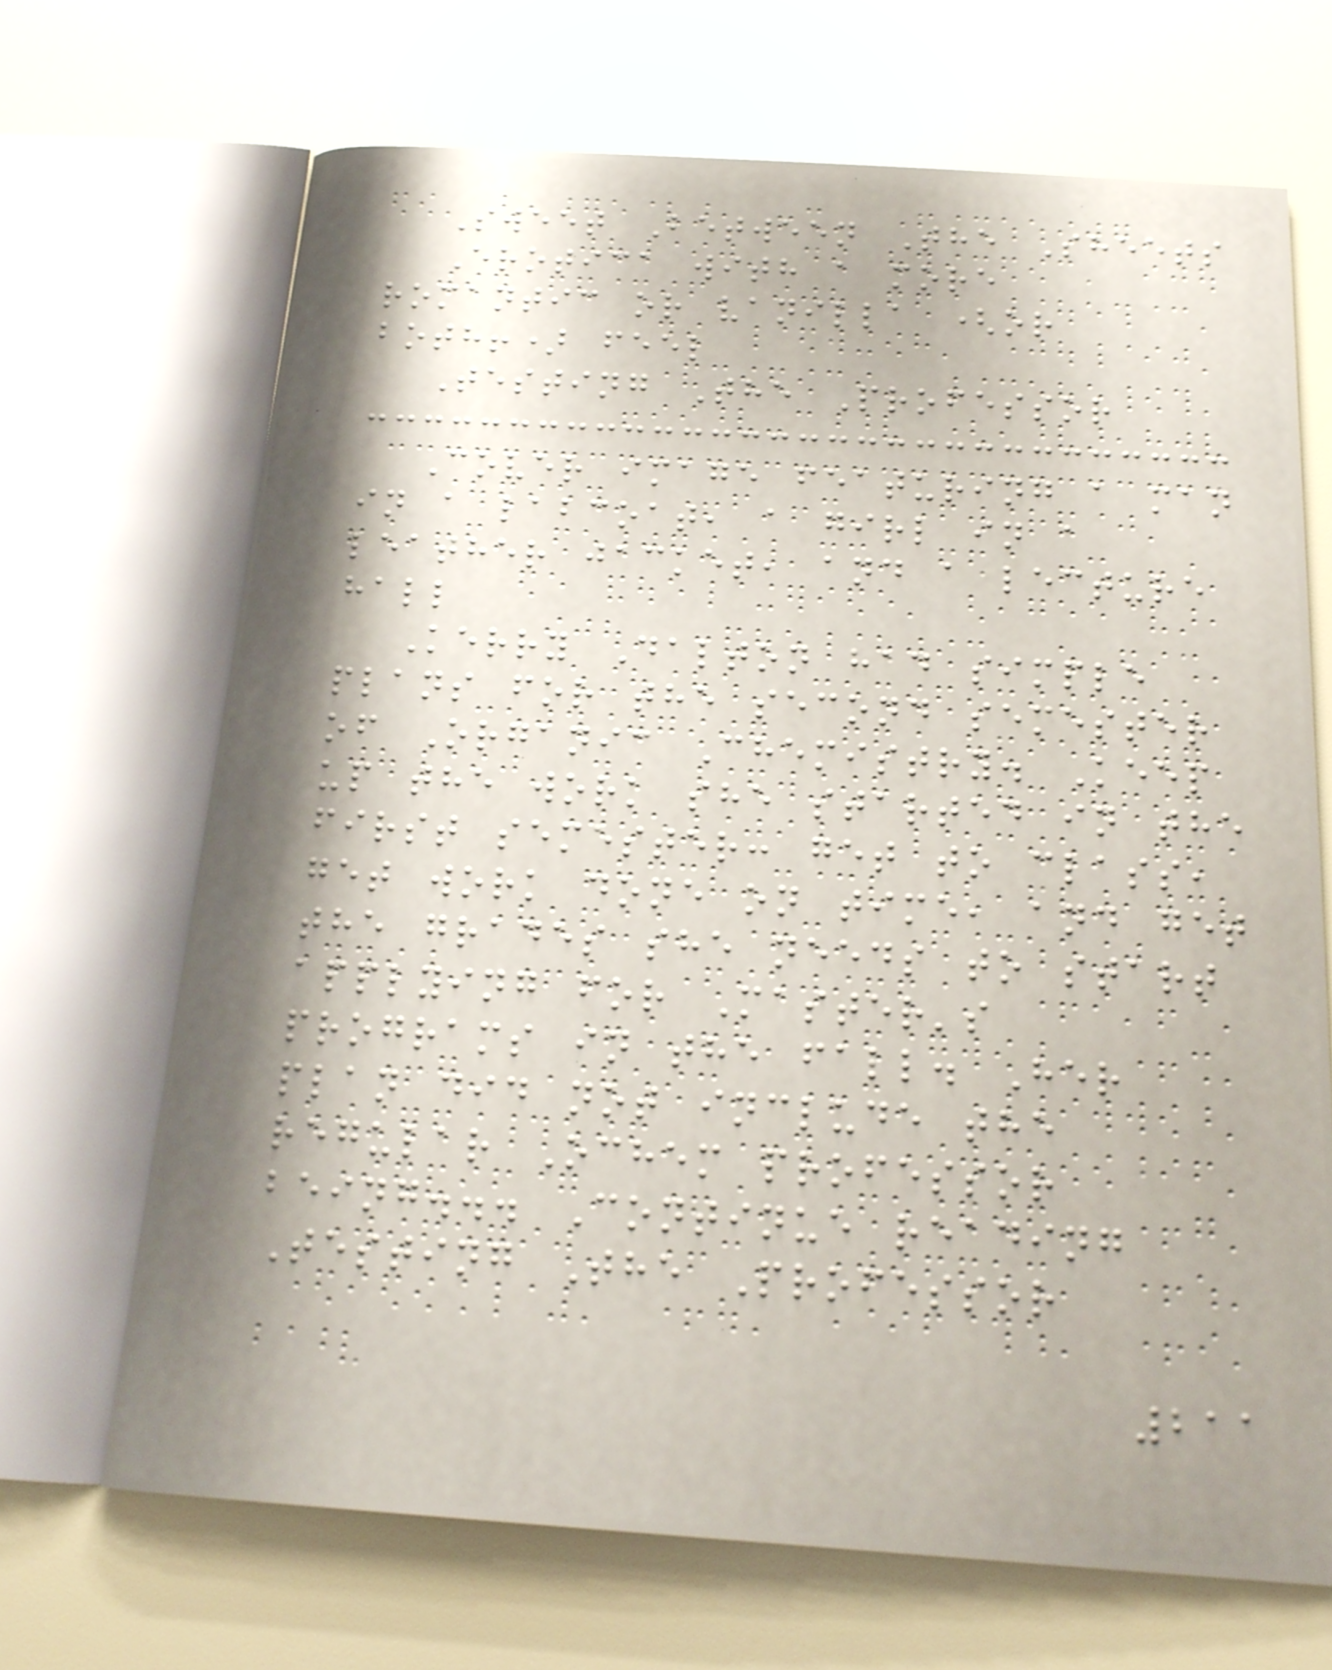Sweet Between The Sheets
Erotica with a more
romantic or vanilla (or
both!) feel
Testing The Professor
Cover image featuring a man
in a labcoat, a girl in a
leather jacket, and a lecture
hall
Kerry Dalton had simple
plans for the second semester
of Organic Chemistry. Keep
up the work she started in the
first semester: get to class,
get work done on time, and get
the grades she needs to start
applying for Master's
programs in the fall. Her
plan did not include the
regular Ochem professor
being... Continue reading
Testing The Professor
211
